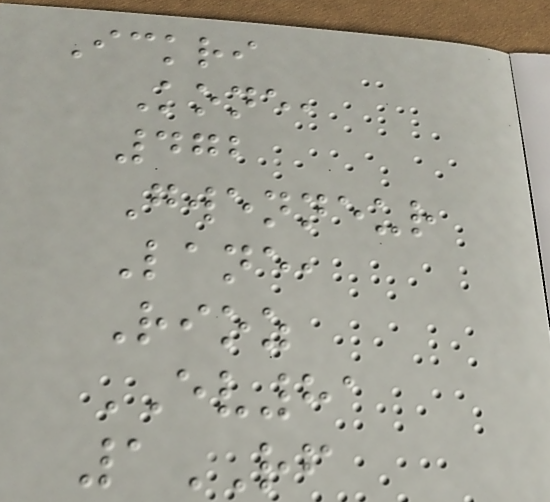Ickri
Kone,
472
Gwenneur
Lane,
Rioz
EV81
1RF
